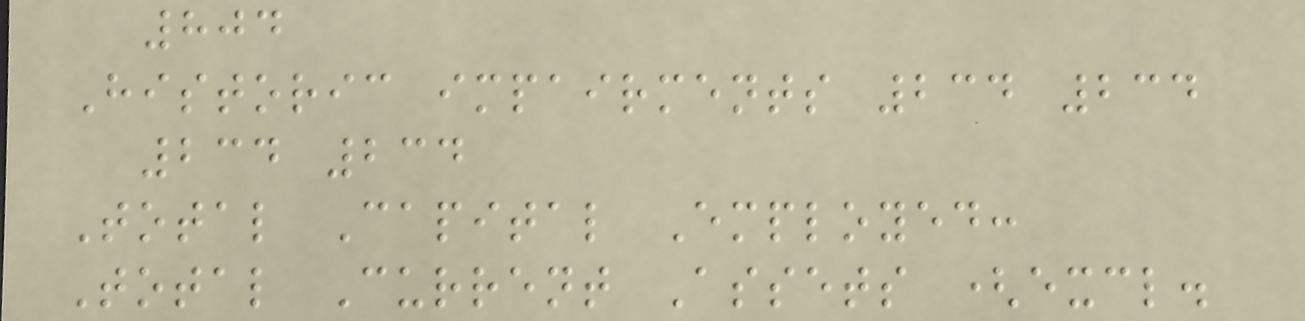804
Historic impairments 234 234
234 234
Total Capital Employed:
Total Current Assets (excl.
